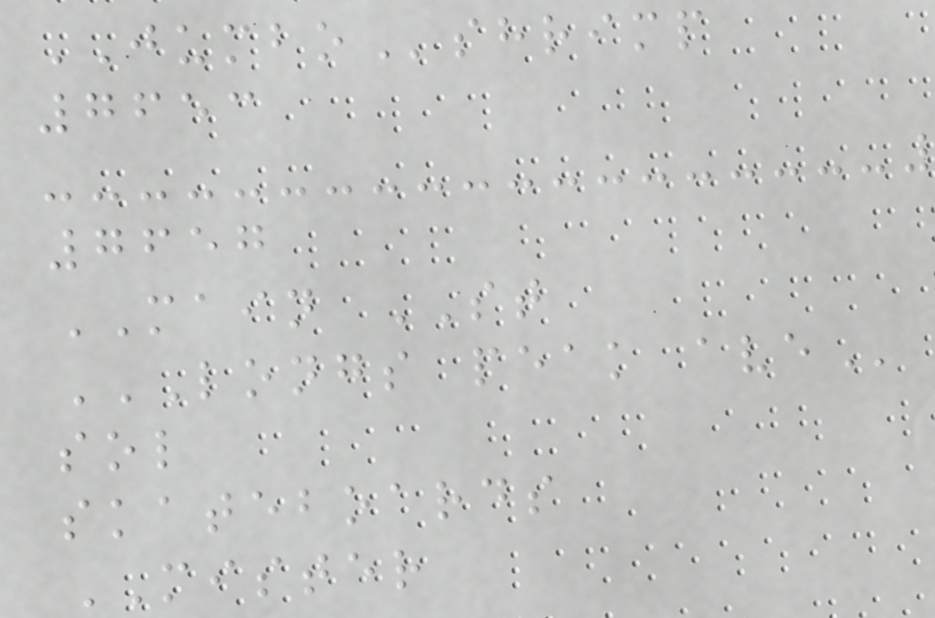JUMBOshrimp
7653
7657
MAIN ST
LONGS PEAK AVE
sol
skateboards
MISTER
